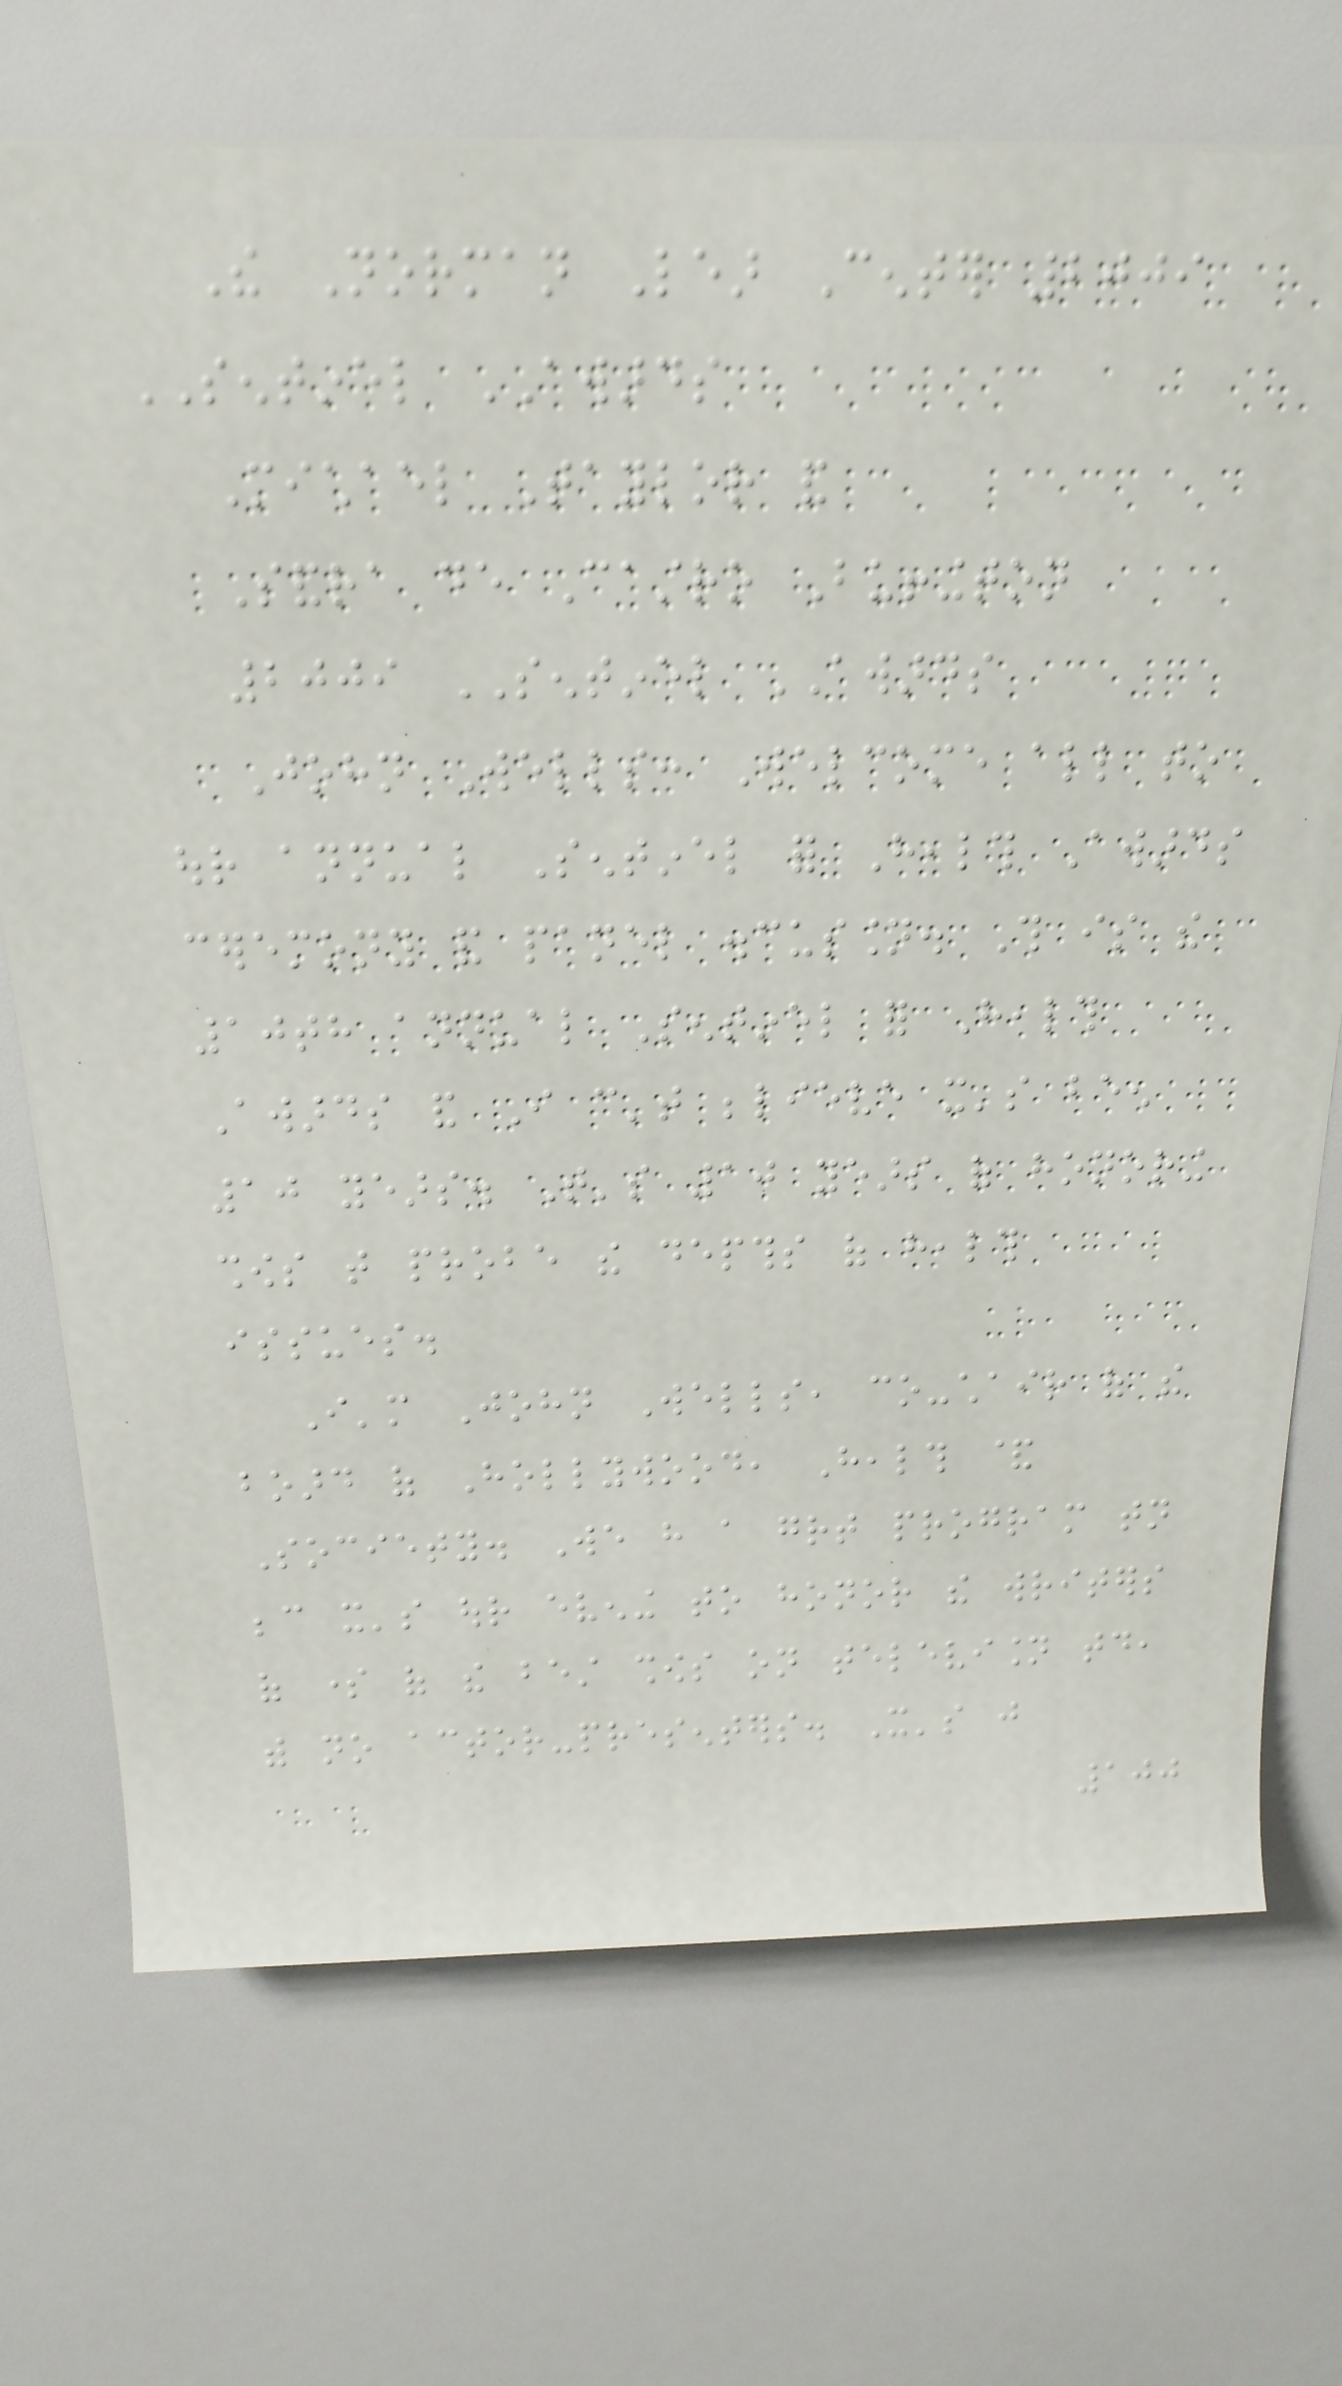The Norman Lear Center 2009
SENTINEL AWARDS
Michael Taylor and
Sandra de Castro Buffington
2009 SENTINEL AWARDS
John Wells: Welcome all to
our annual Sentinel for Health Awards
ceremony and panel discussion. This is the
10th annual Sentinel for Health
Awards and I can't believe it's been
10 years. That's 10 years of honoring
shows that probe the depths of health
issues.
I'm John Wells, co-chair of the
board of Hollywood, Health &
Society. We have a great program tonight
because it's our evening to honor the writers
of some of the best shows on television today,
with no actor-presenters. It's just
100
